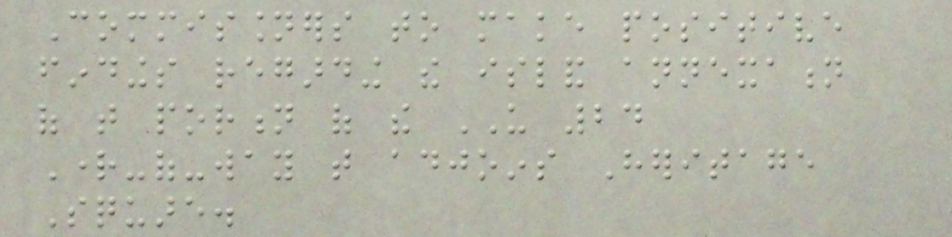Commissioners to make positive
findings regarding the island annexation
of that portion of the US 24
Right-of-way that adjoins Heritage
Square.
